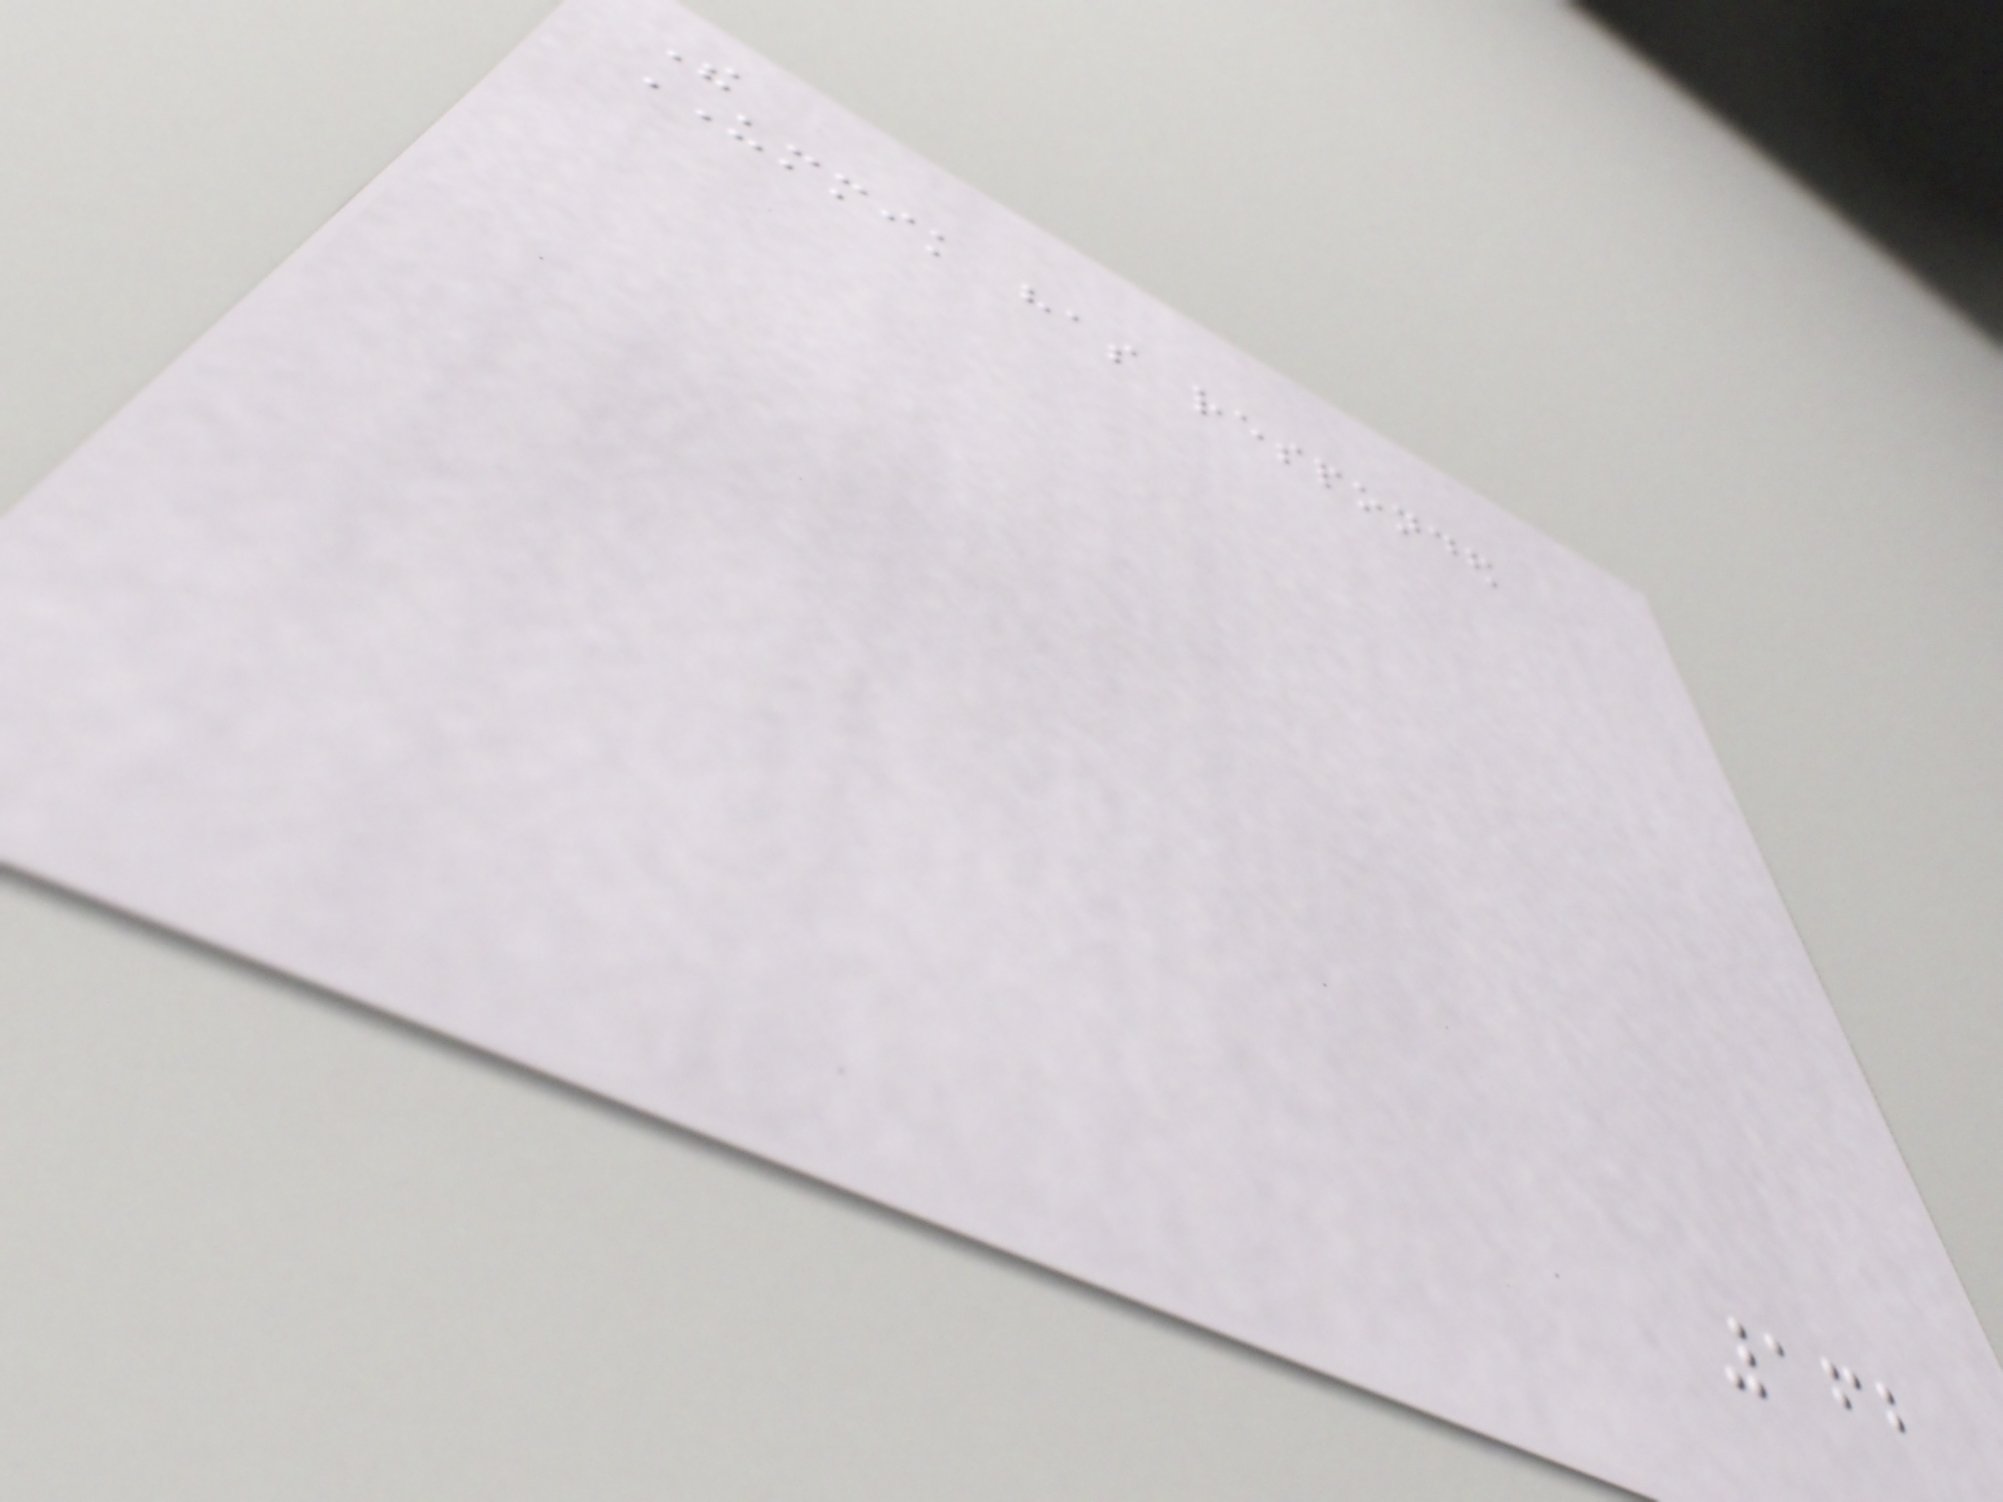The
UMMIK has responded
162
